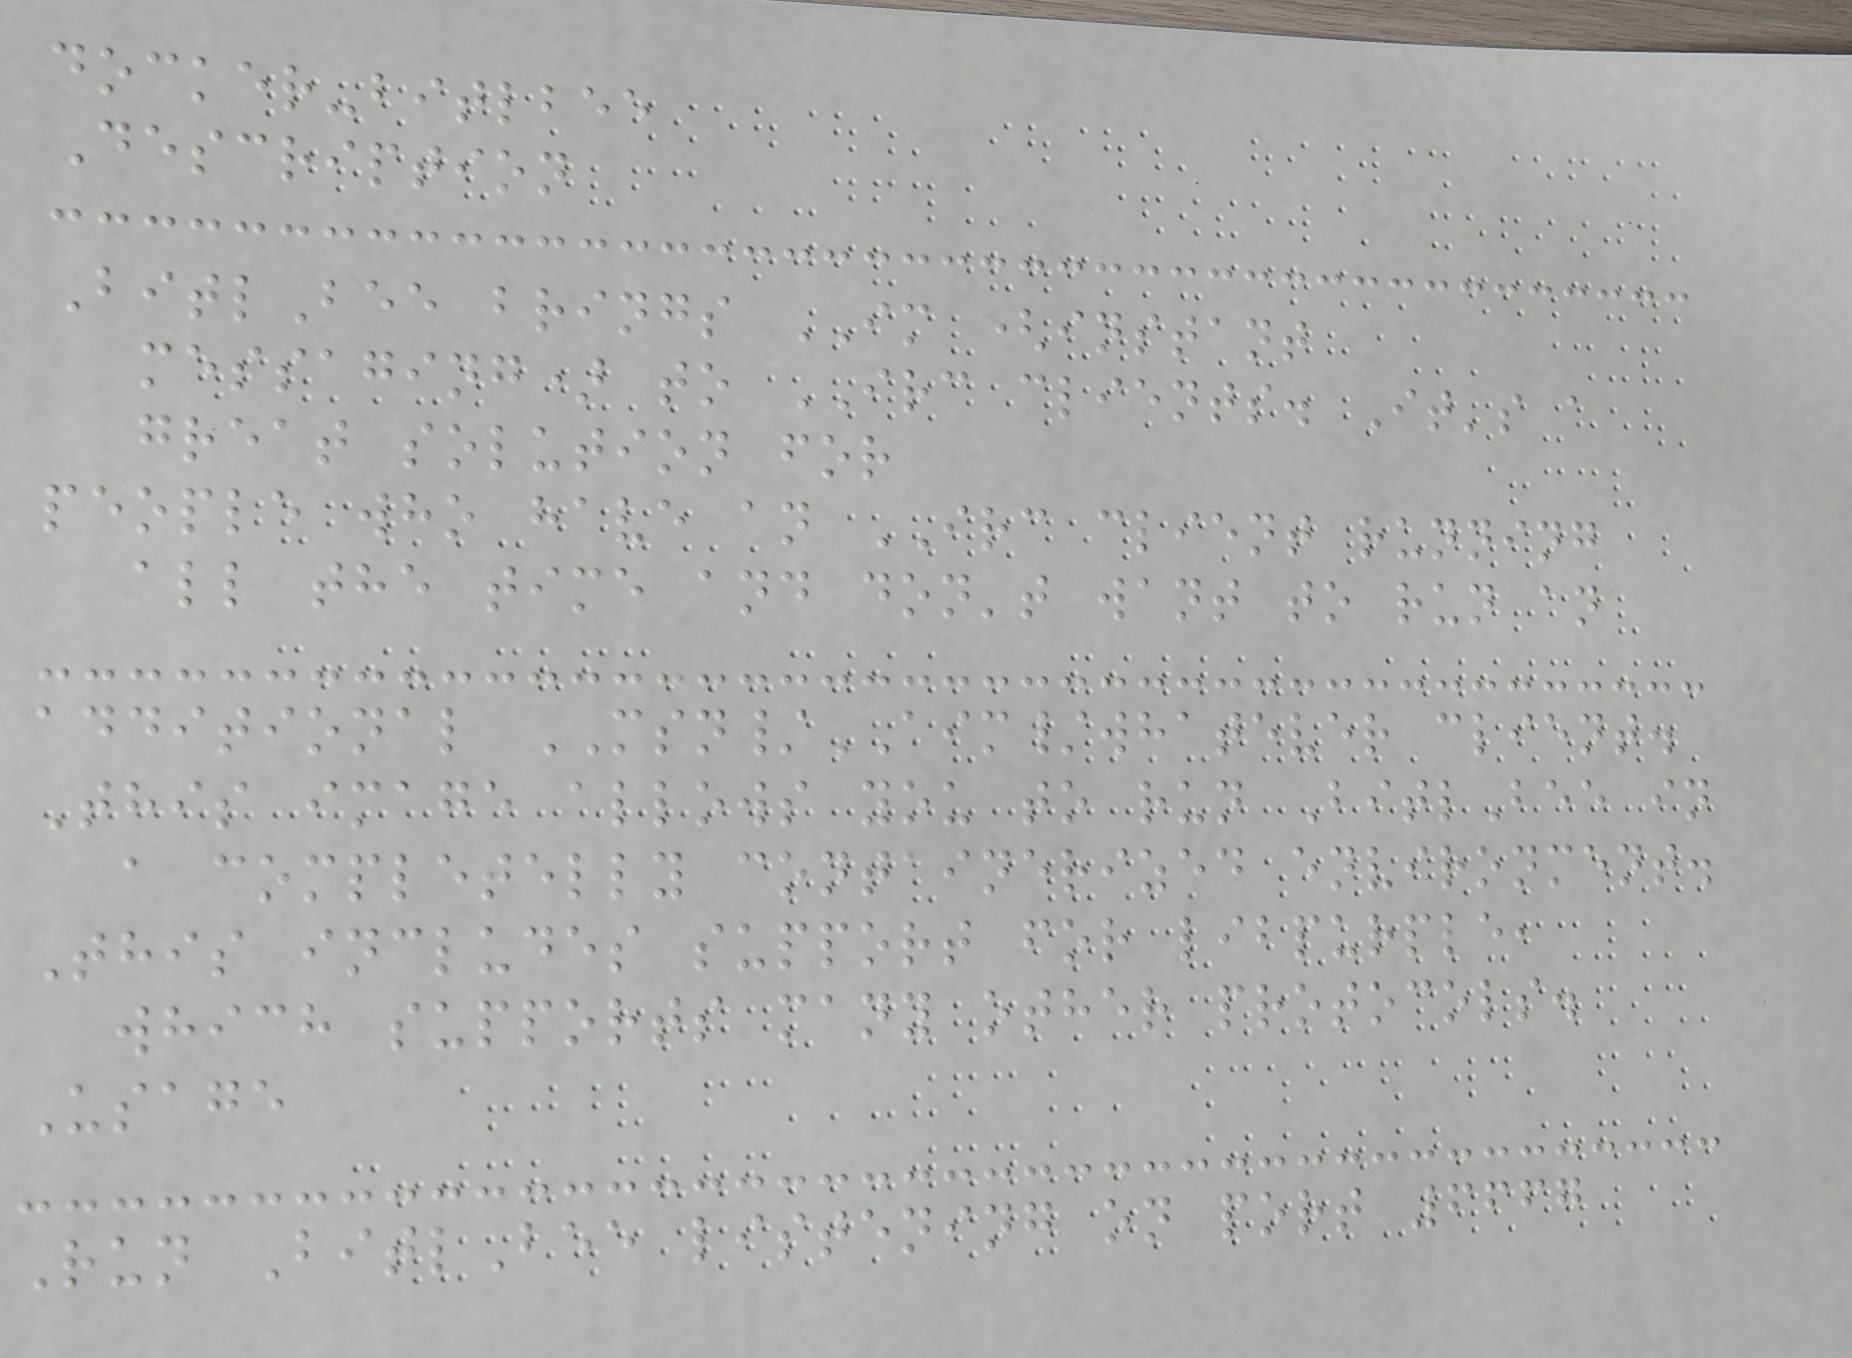docker-bitlbee
Description
BitlBee brings IM (instant
messaging) to IRC clients. It's a
great solution for
people who have an IRC client running
all the time and don't want to run an
additional MSN/AIM/whatever client.
This image allows you to run BitlBee in
a completelly containerized environment.
This includes support for libpurple,
which supports many other protocols.
Usage
Run BitlBee listening on port 6667
